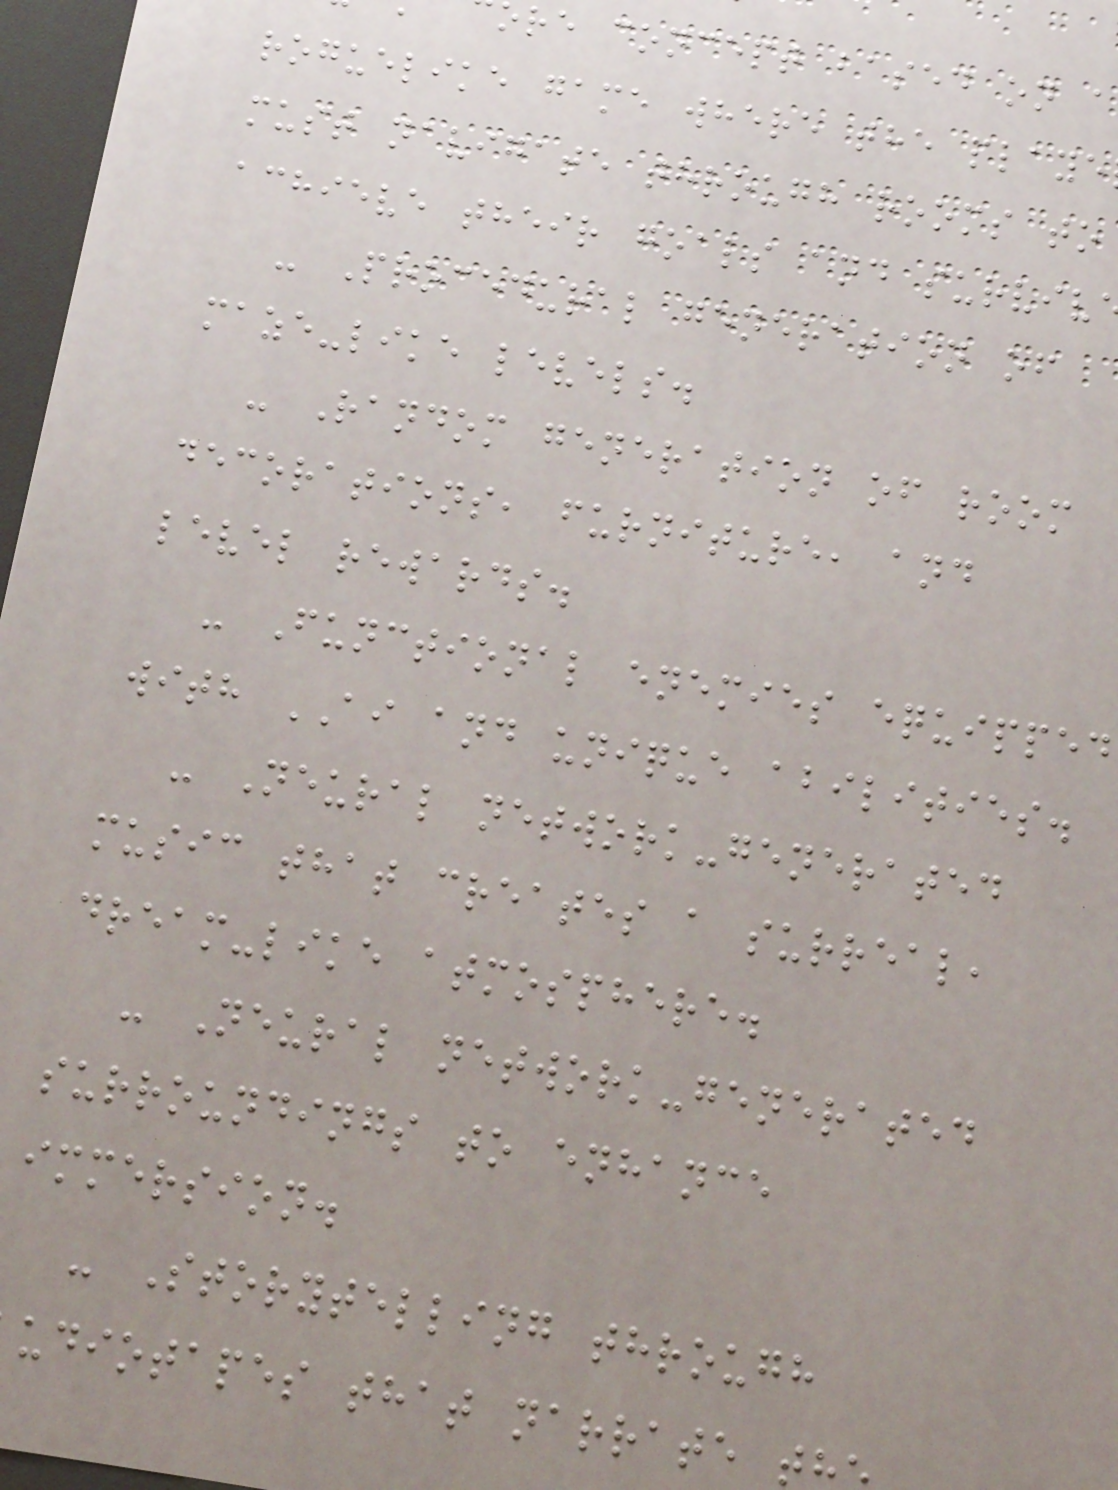ore concept based on a
roguelike game where the playe
must navigate through rooms to
achieve their goals and surviv
- Procedural generation of
maze-like levels.
- Random generation of room
decorations, furniture, and
level rewards.
- Functional enemies equipped
with AI and unique abilities.
- Neural network-generated
music that creates a surreal,
dream-like atmosphere.
- Neural network-generated
surroundings to enhance
immersion.
- Storytelling through
udiotapes that narrate t
